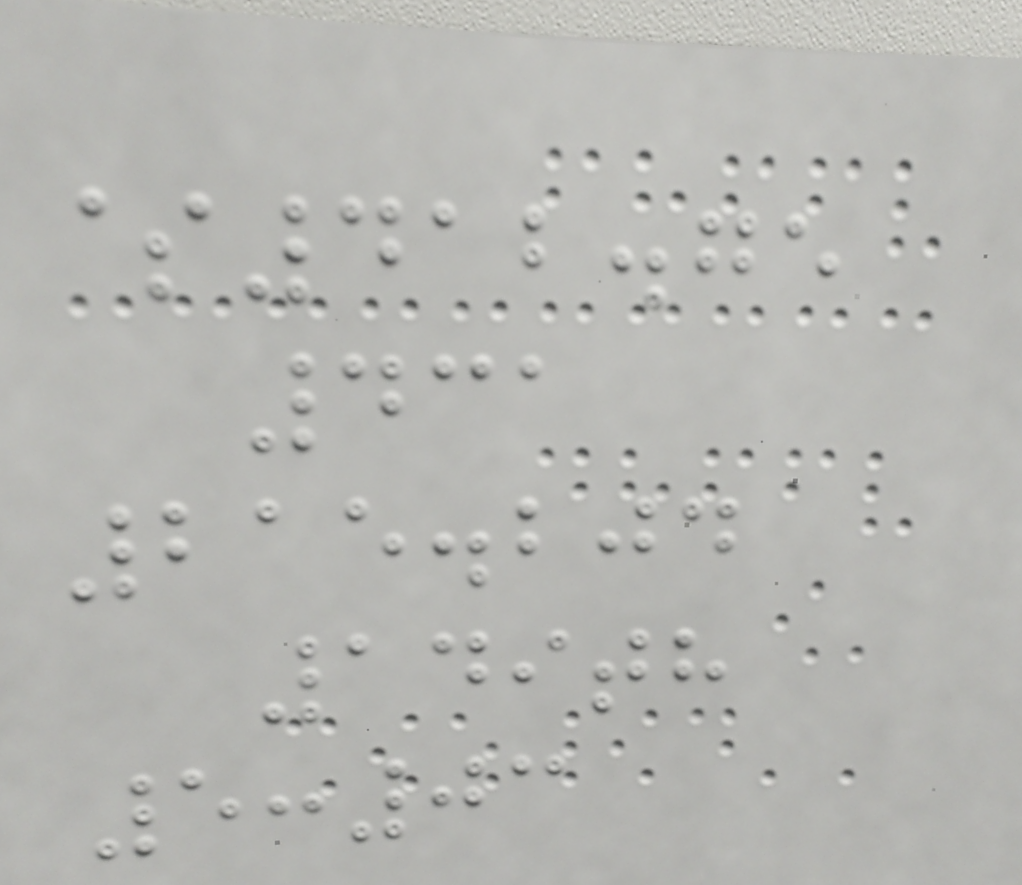$412.75
431
215.204
149th
5:03
